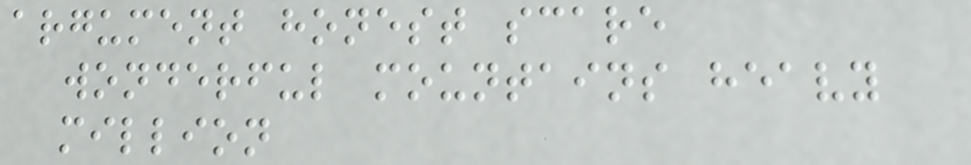argument honest scare
wonderful mountains heavy
million
